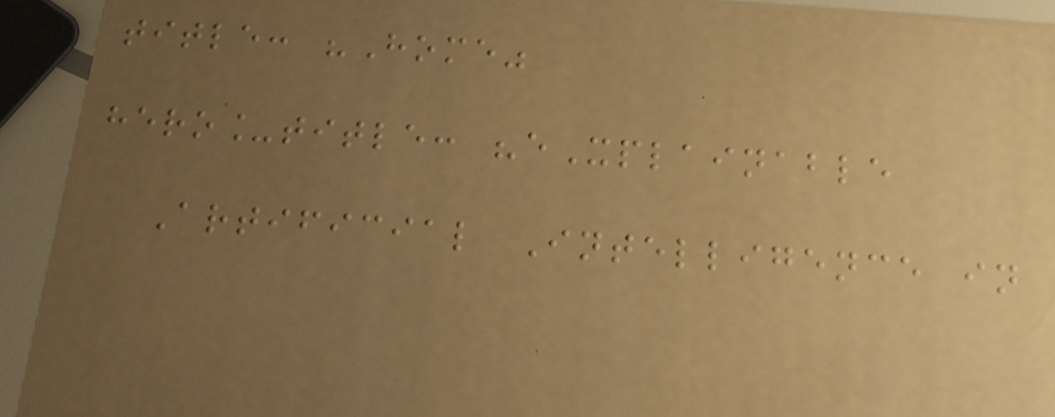title: "Home"
hero_title: "eXplainable
Artificial Intelligence in
